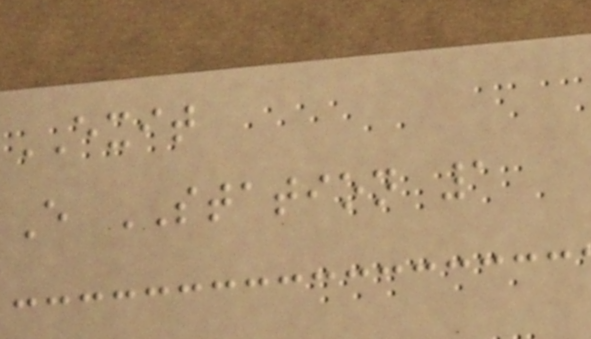EXIT
E STATION 1
